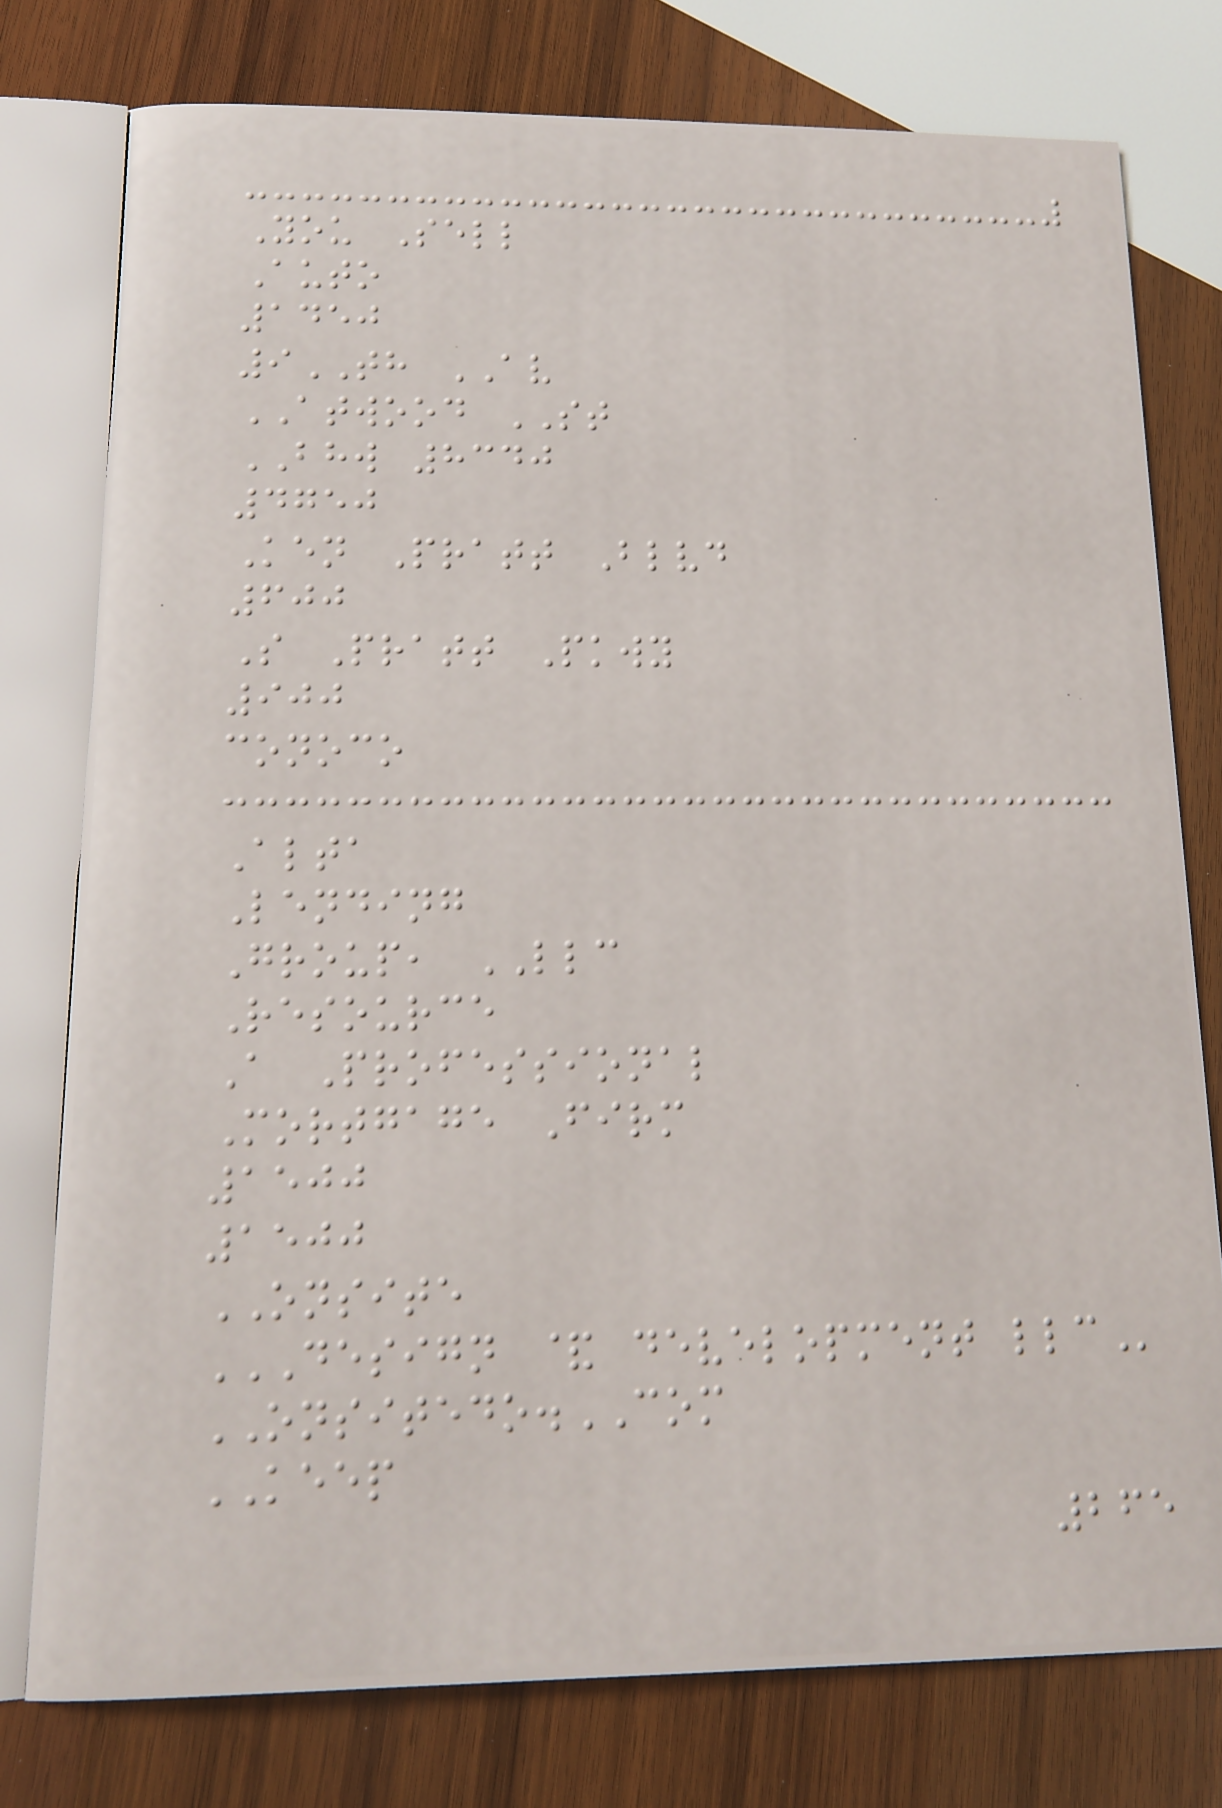You Sell
Auto
1450
9TH AV
ATWOOD ST
BHW 8340
4750
Ken Pratt Blvd
600
S Pratt Pkwy
900
conoco
Alta
Lending
Group, LLC
Resource
A Professional
Mortgage Firm
1500
1500
ONSITE
DESIGN & DEVELOPMENT LLC
ONSITEDO.COM
KEEP
265
